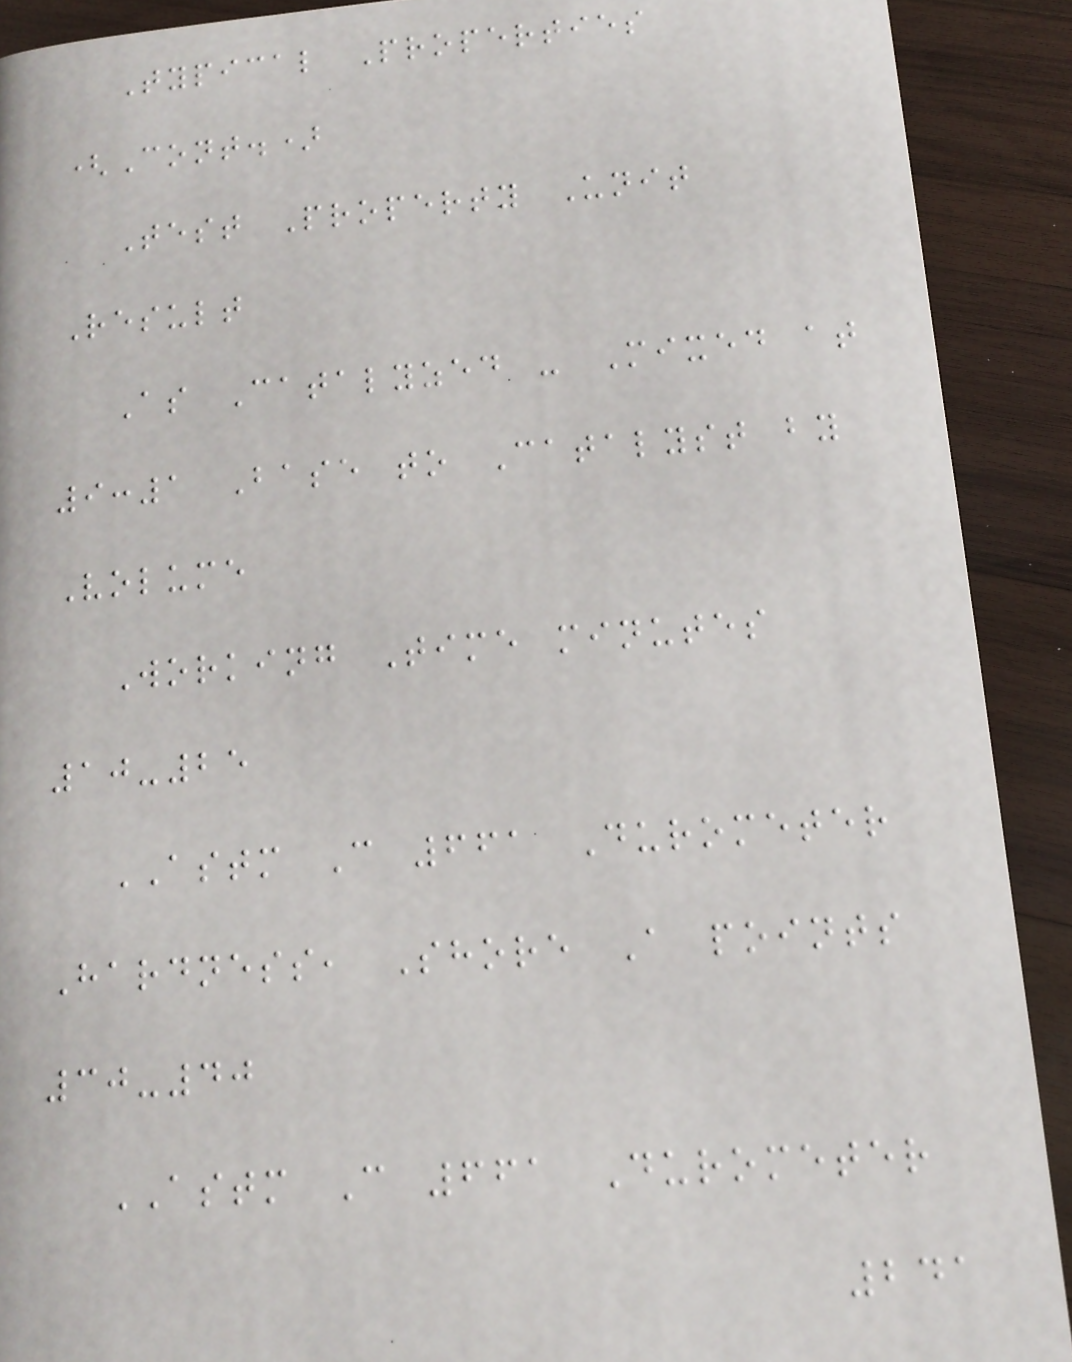Typical Properties
(Cont.)
Test Property Unit
Result
As Catalyzed - Mixed at
9:1 Base to Catalyst by
Volume
Working Time minutes
10-25
ASTM C 661 Durometer
Hardness, Shore A points
30-40
ASTM C 661 Durometer
241
